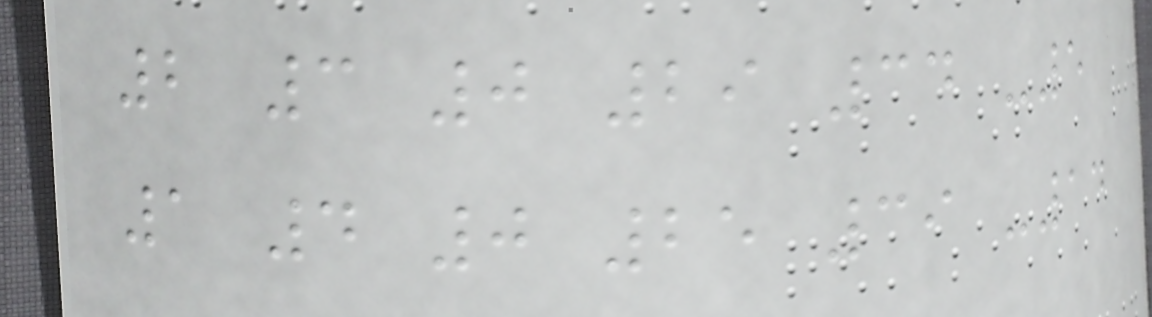2 3 0 29 34 -5
1 4 0 25 39 -14
